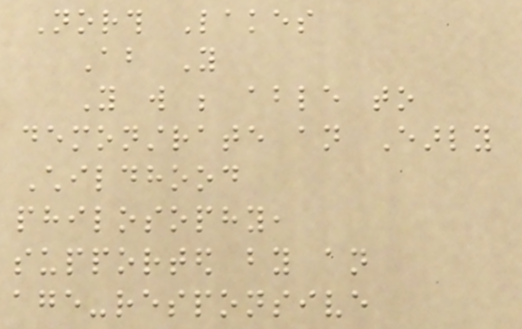North Lakes
About You
You will be able to
demonstrate an Early
Childhood
philosophy,
supported by an
age-responsive
